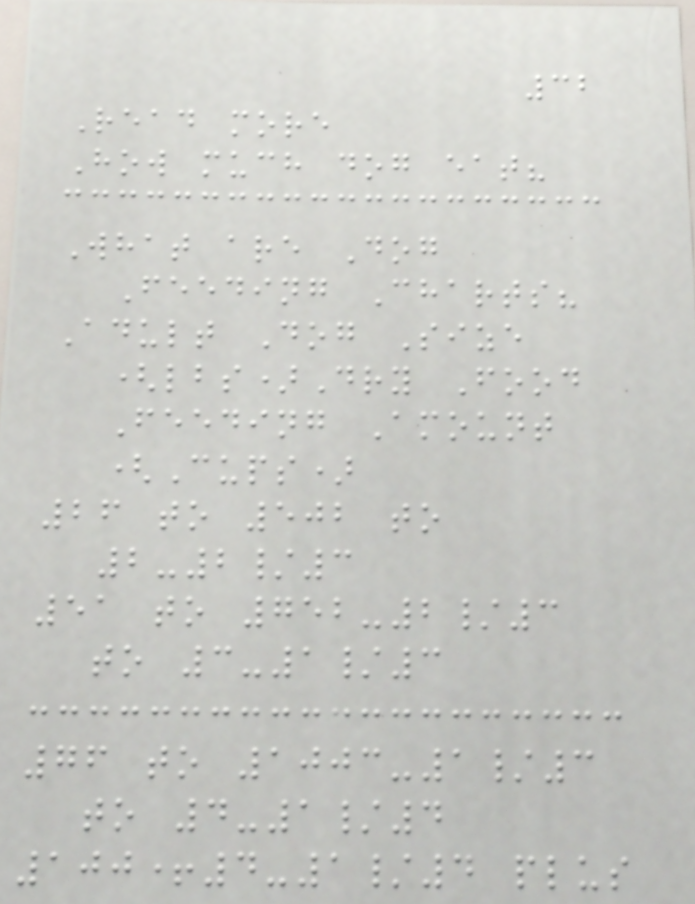32
Read more
How much dog eat?
What are Dog
Feeding Charts?
Adult Dog Size
(lbs)Dry Food
Feeding Amount
(Cups)
26 to 502 to
2-2/3
51 to 752-2/3
to 3-1/3
76 to 1003-1/3
to 4-1/4
100+4-1/4 plus
